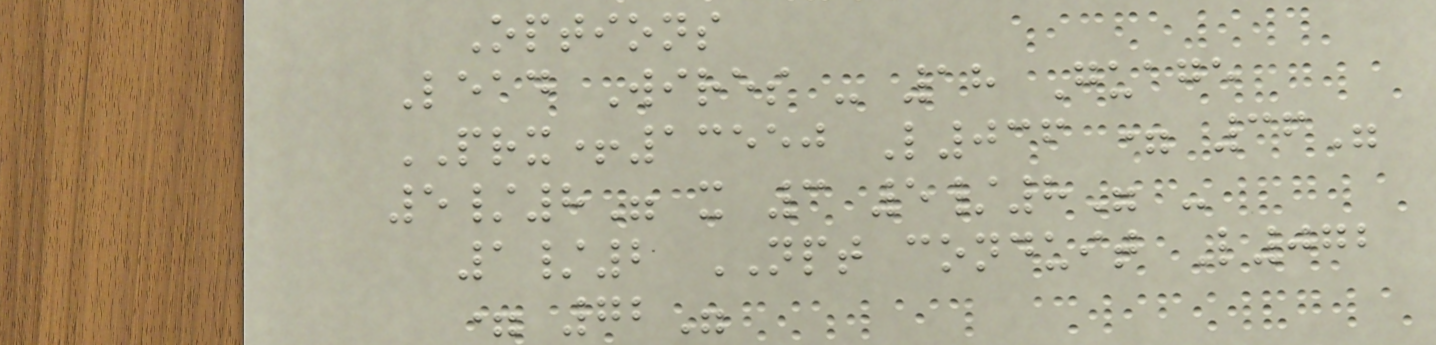Options
Lead Wires - 18 Guage
PRX+13550 L036 = 36"
5/8" x 3 5/8" -
1/2 NPT conduit L072
= 72"
